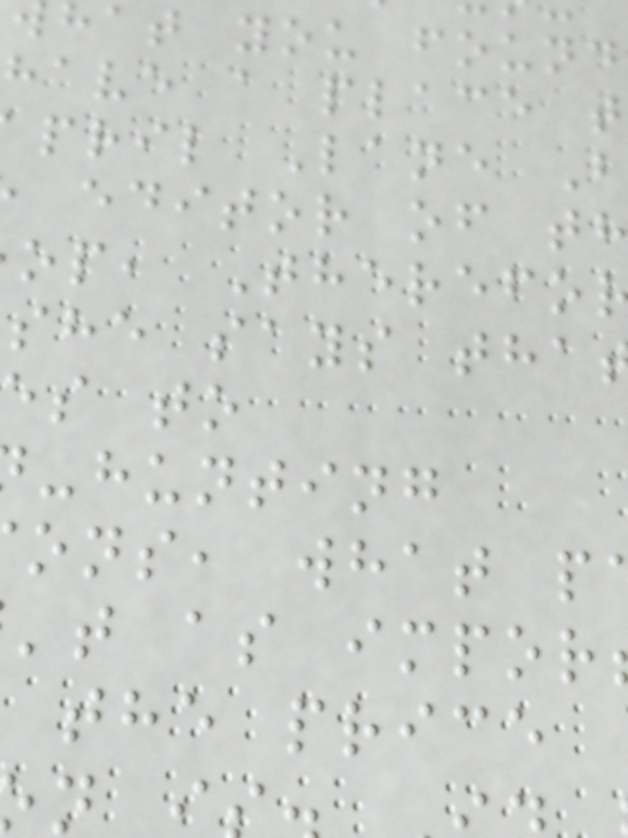hat you found
have a place t
pril Lane B
editor of th
op, Therefo
she says tha
s to
-hunting
ons, what p
't as impor
the price
